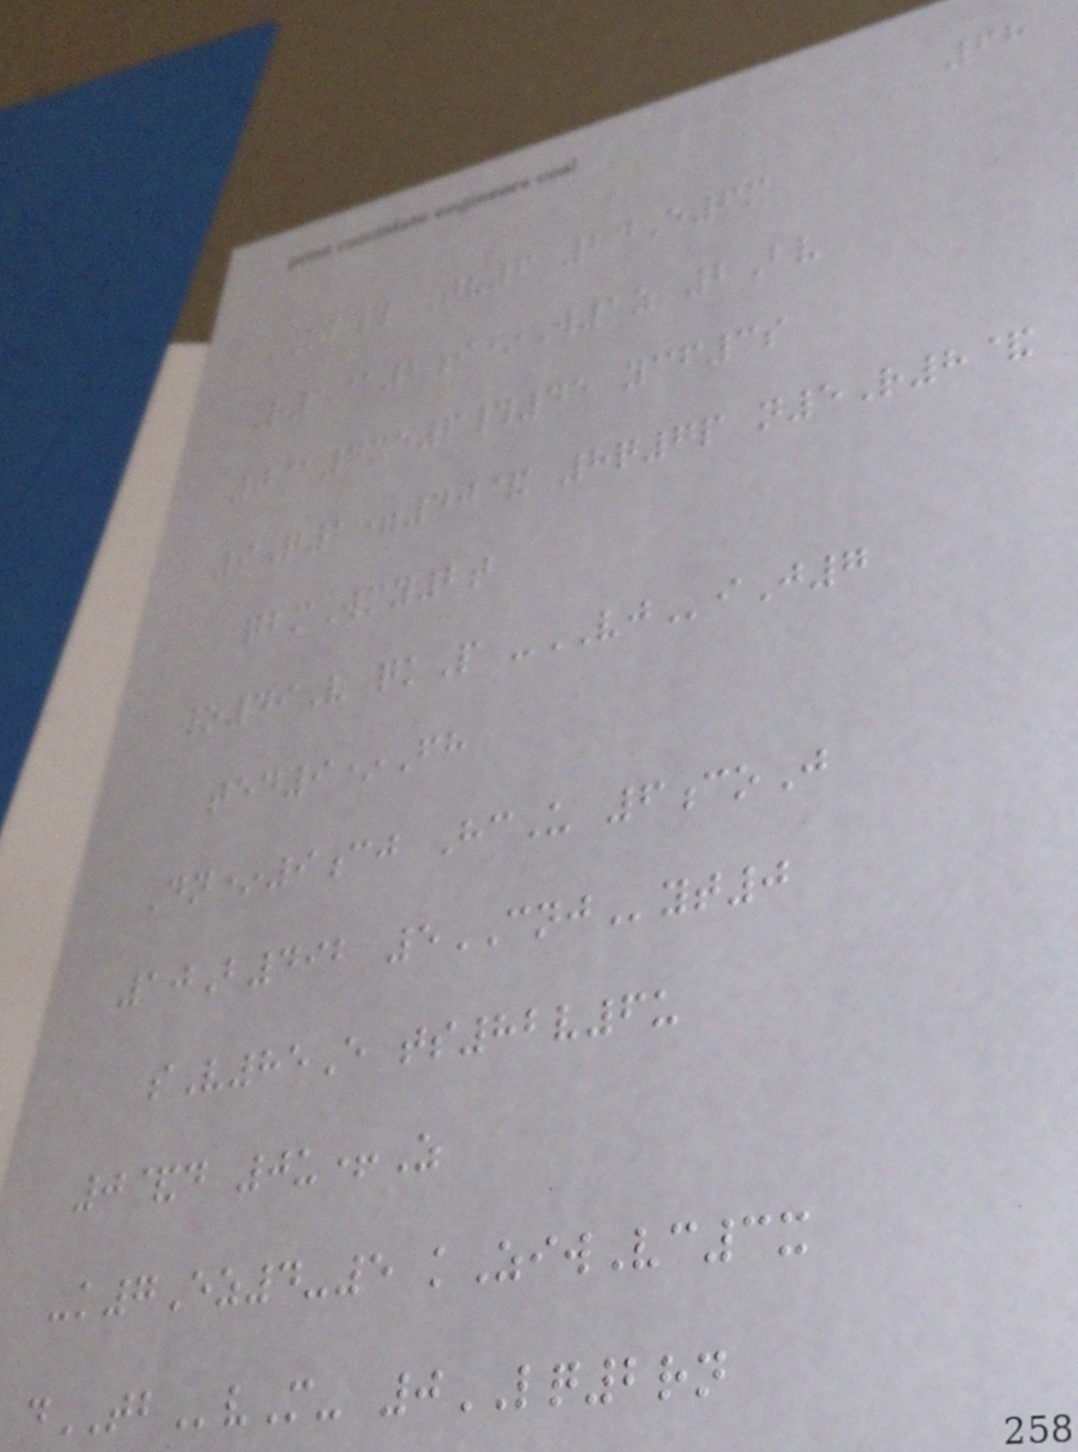68
OB# Tv6 24E6m
R1@2i*W1z 2Bv
0@4xe6#45 ycf3s
9Q1=40& 8q7p n5R8&
qbmWmy2t
wo49V qkP -VJiJ7
ted9*Fh
Dn*9cj HcU 6coJ
10B492 5CNJyt0
sV85E ts82v6u
0&d 0u+Z
-k7Ez4-5 kZiwVc3x
dTBvM- 0LQ2rn
